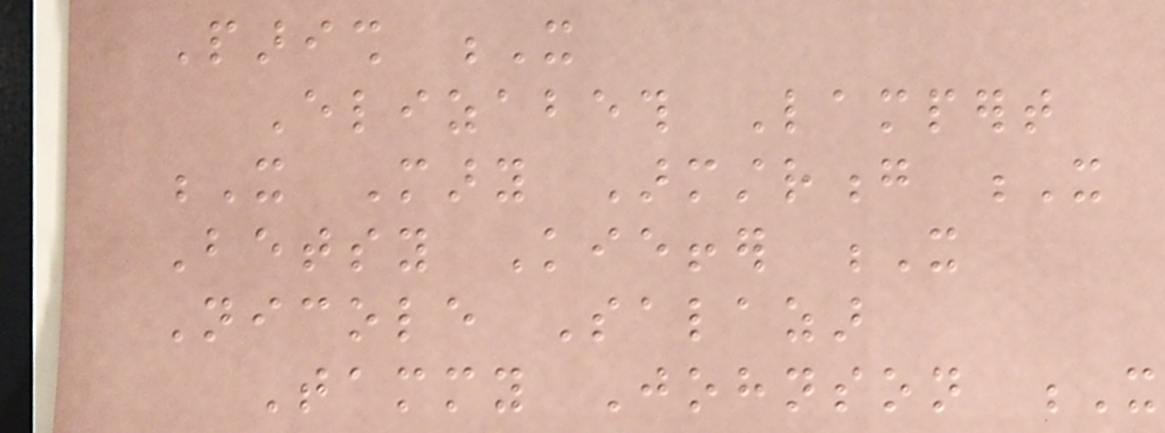Parish X
Elizabeth Lampert
X Mary Armstrong X
Betsy Kieffer X
Nicole Salazar
Tammy Johnson X
